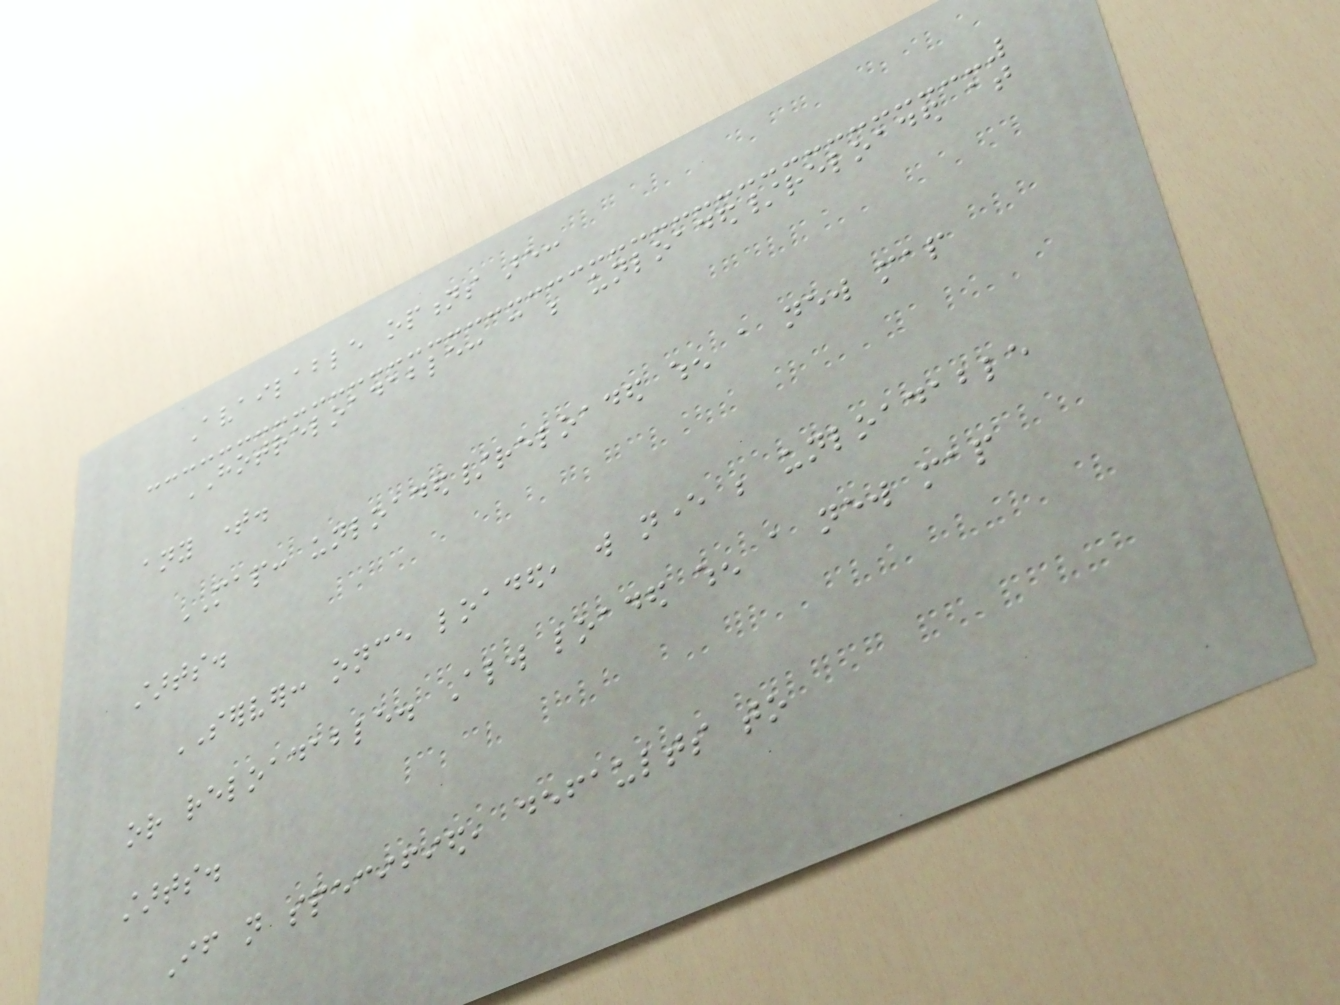Available options are:
HOTRELOADABLE: can be unloaded/reloaded at
any time.
MAP: unloaded/reloaded when a new map
starts.
SERVER: once loaded, will never be unloadable
or reloadable. Always loaded when a new map
starts.
If not specified, defaults to
